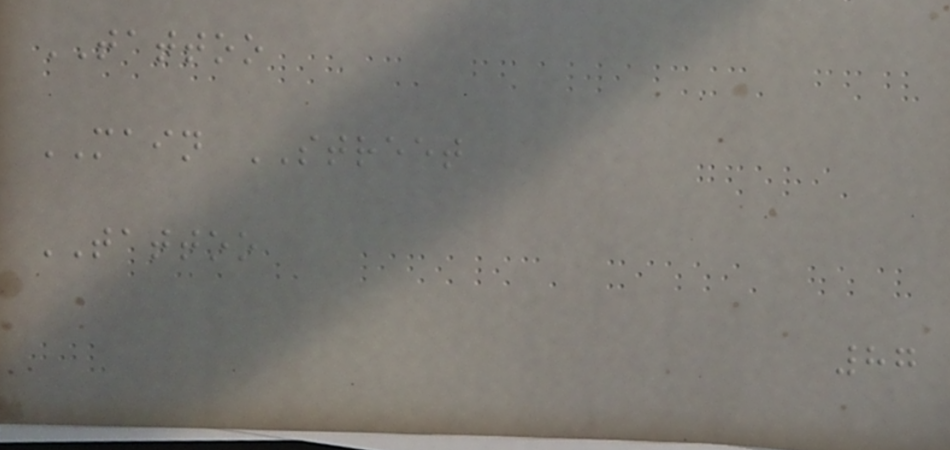TATTOO
MAIN STREET
TATTOO
87
